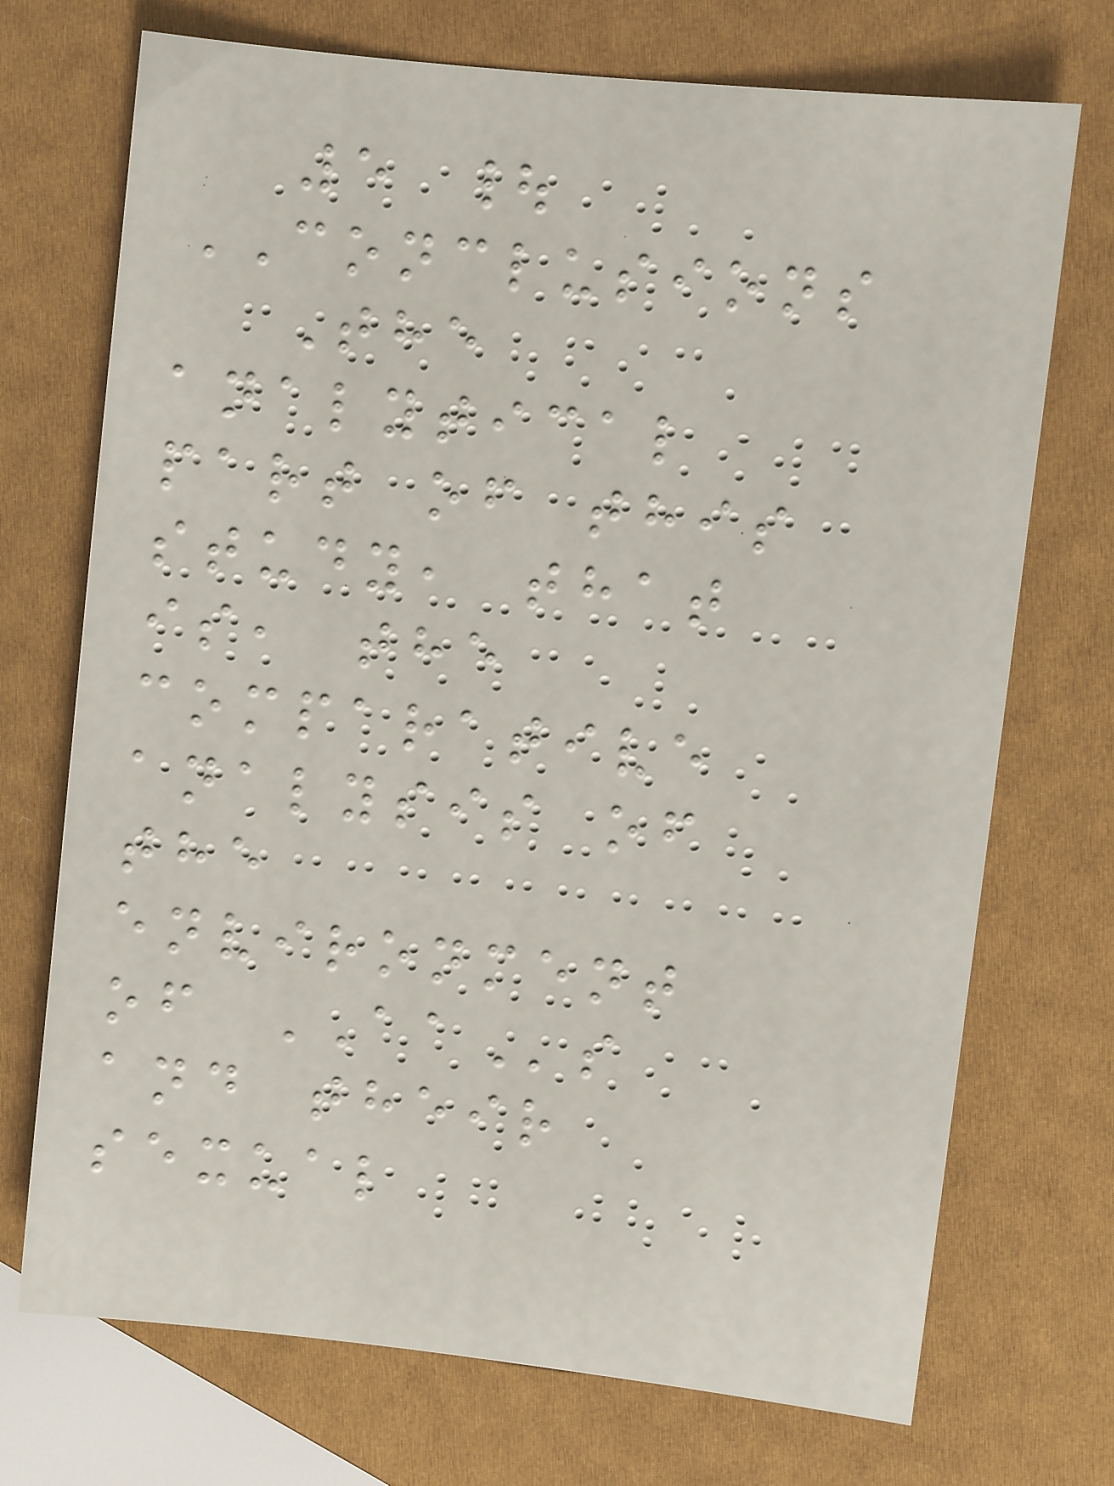5 |
CONCLUSIONS
The
analytical
part of this
study, that
is, the
comparative
analysis of
the
environment
of AAs
and their
sexual
